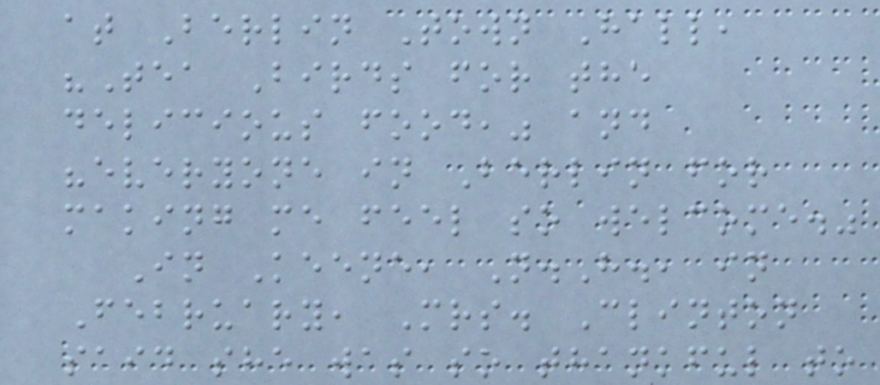at Berlin Town Hall,
"Tea Birds for the
delicious food," and
"everyone in Berlin for
making me feel so welcome."
In Keene, N.H., in
February, Mrs. Clinton
said she was so thankful to
